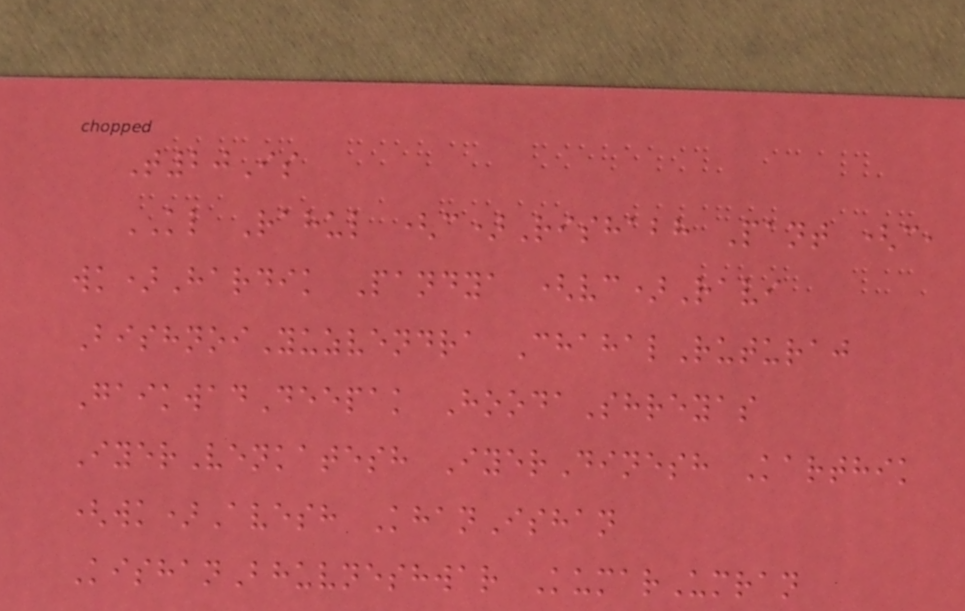T20Is
KL Rahul (c)Rishabh Pant (c,
wk)Hardik Pandya (vc)Ravi
BishnoiYuzvendra ChahalRuturaj
GaikwadDeepak HoodaShreyas
IyerVenkatesh IyerDinesh Karthik
(wk)Avesh KhanIshan
KishanBhuvneshwar KumarUmran
